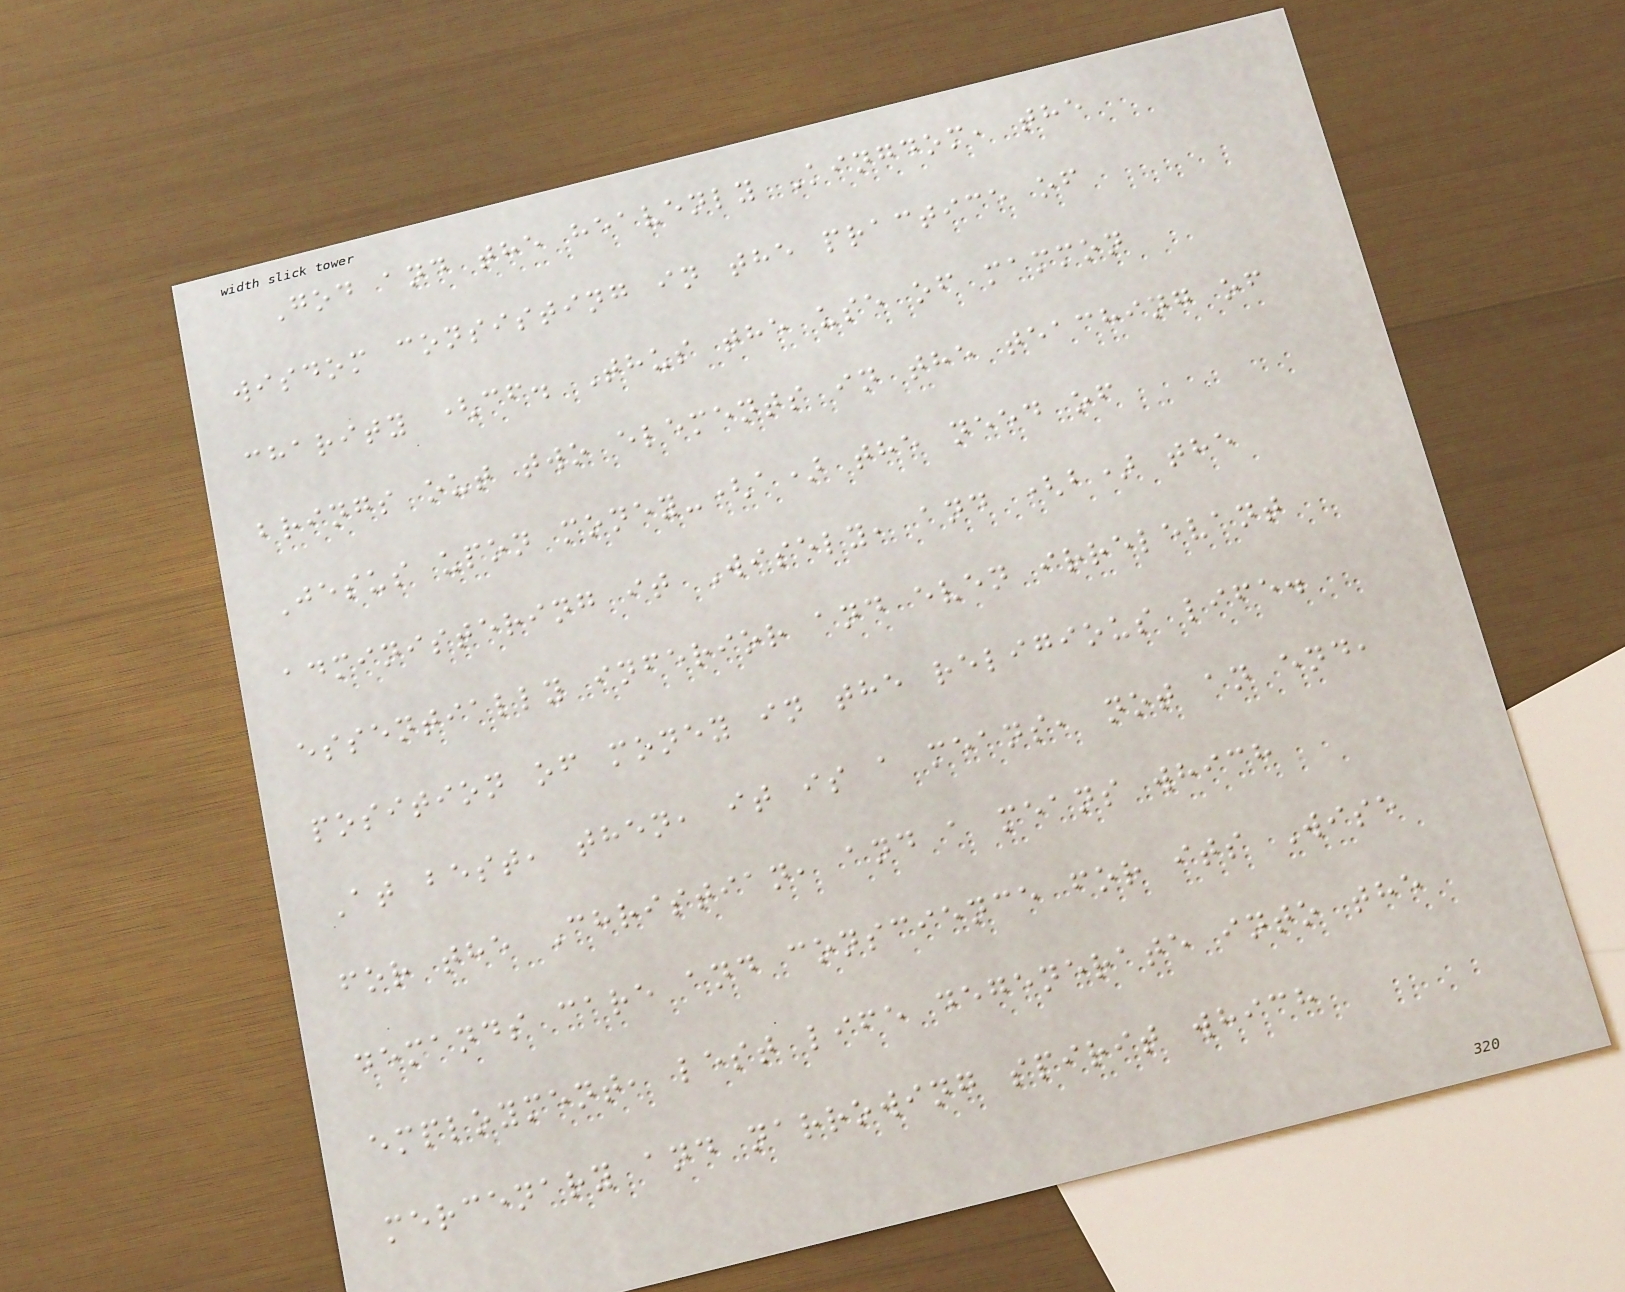God and the heavenly Kingdom, the
wisdom consisting in the practice of
charity (cf. Thus the use of mammon
brings out two elements in the teaching of
Jesus upon money-(a) the need of
administering it Wisely, and (b) the
essentially inferior and even irrelevant
position of money in the religious life.
At best, then, it is a means, not an end,
for the Christian, and a means which
demands care and conscience for its Wise
employment, lest life degenerate into the
mercenary and narrowing spirit which
